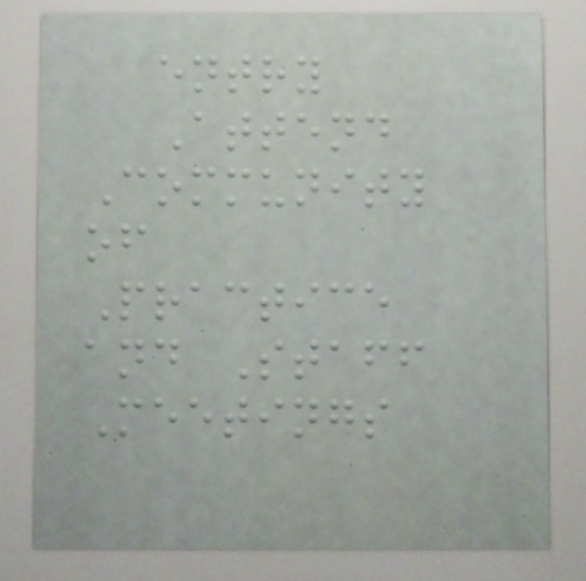entry
Attend
Community
of
Practice
and Staff
Meetings
